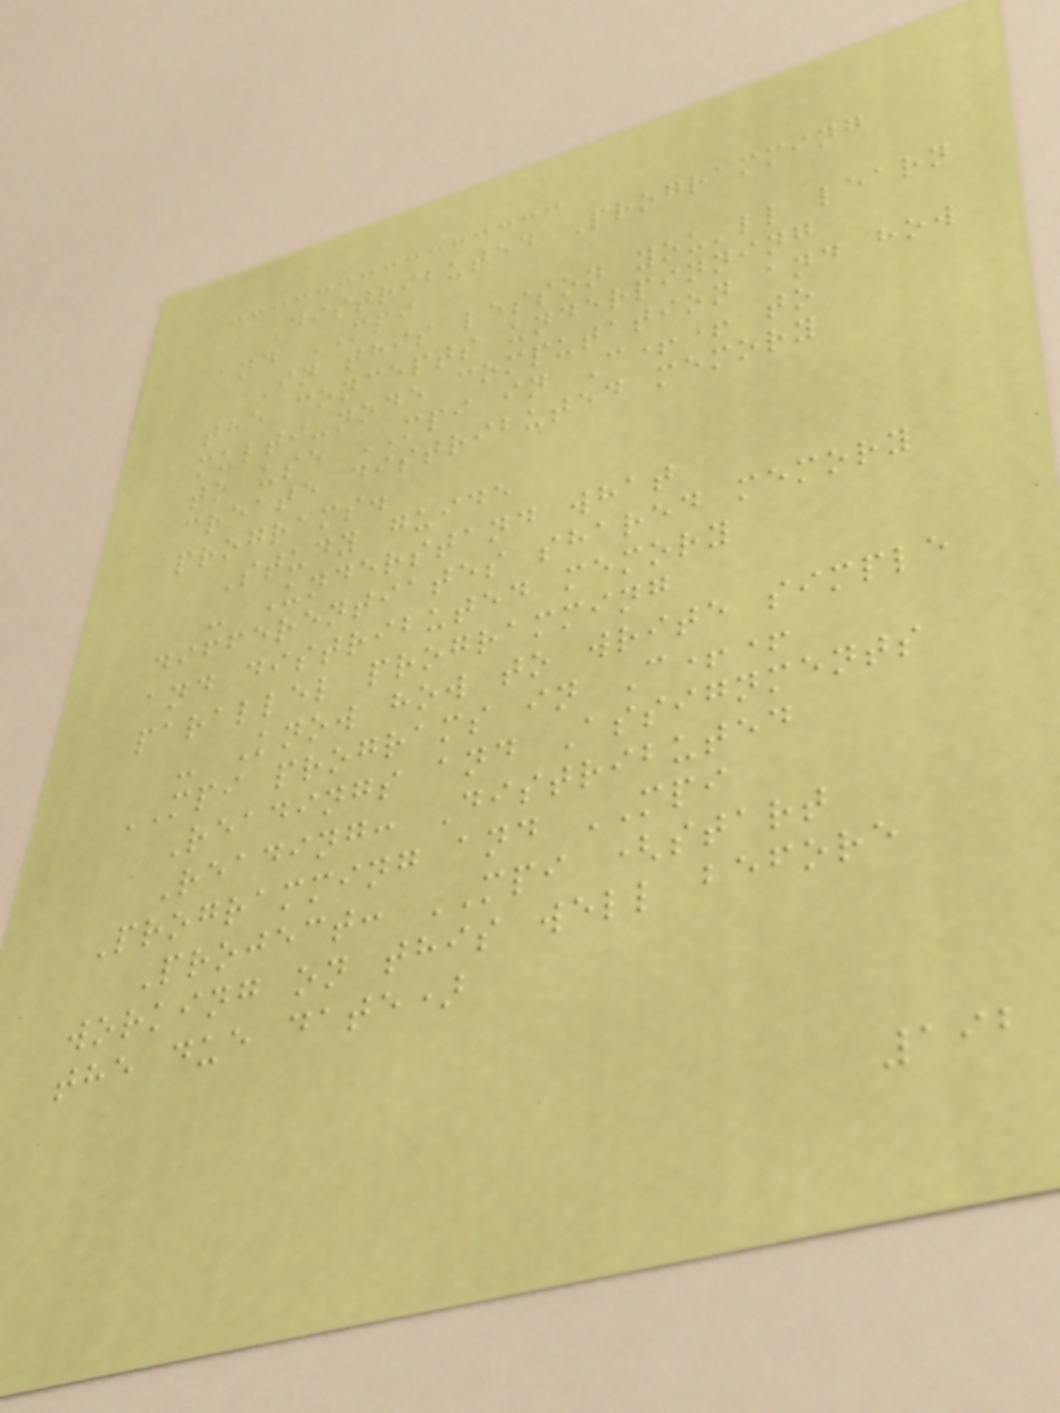Distributed Programming
and MPI
In this lesson you'll learn
the concepts underpinning
multi-node computation and how
to use MPI in C++ to
create distributed memory
programs.
Study guide
- Understand what
differentiates shared memory
and distributed memory
parallel programming
- Know how to write simple
MPI programs in C++
Readings and Assignments
Reading: Distributed
Programming and MPI
Project: MPI (start
working on this well before
the due date)
192
